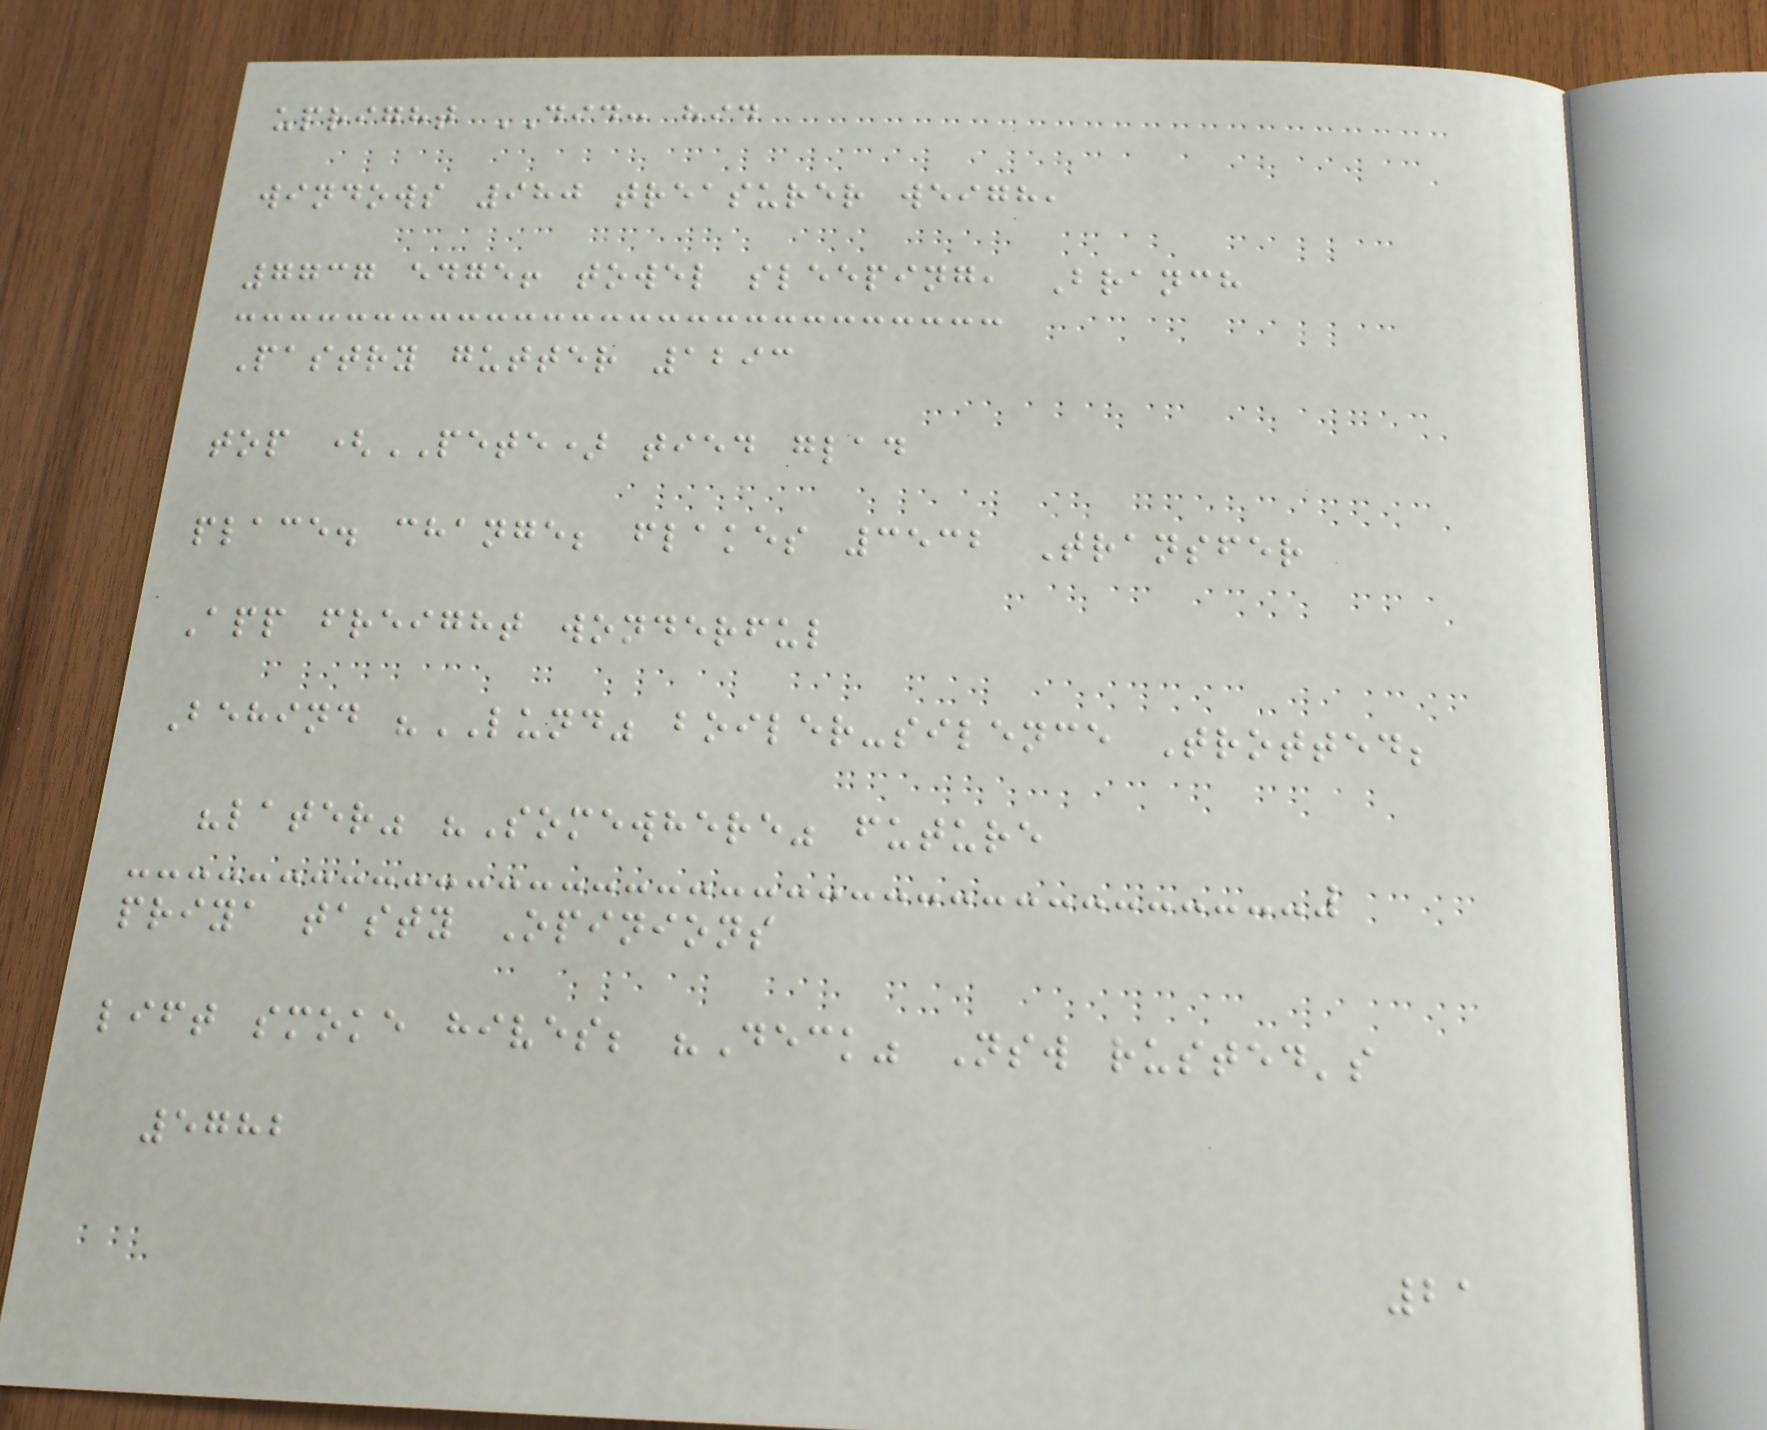upright DID: hid
windows 980 treasurer weigh,
7737 edge! towel sleeping, Branch
Pastry gutter 1293
top (PETE) tied glad
place. change; flakes 3532 Transfer
App freight wonderful
Behind "LUND" boiler-silence Trotted;
"later" "Somewhere" future
priya tasty Opinions
lift smoke hives; "Deck" Nsw rusted's
5782
21
